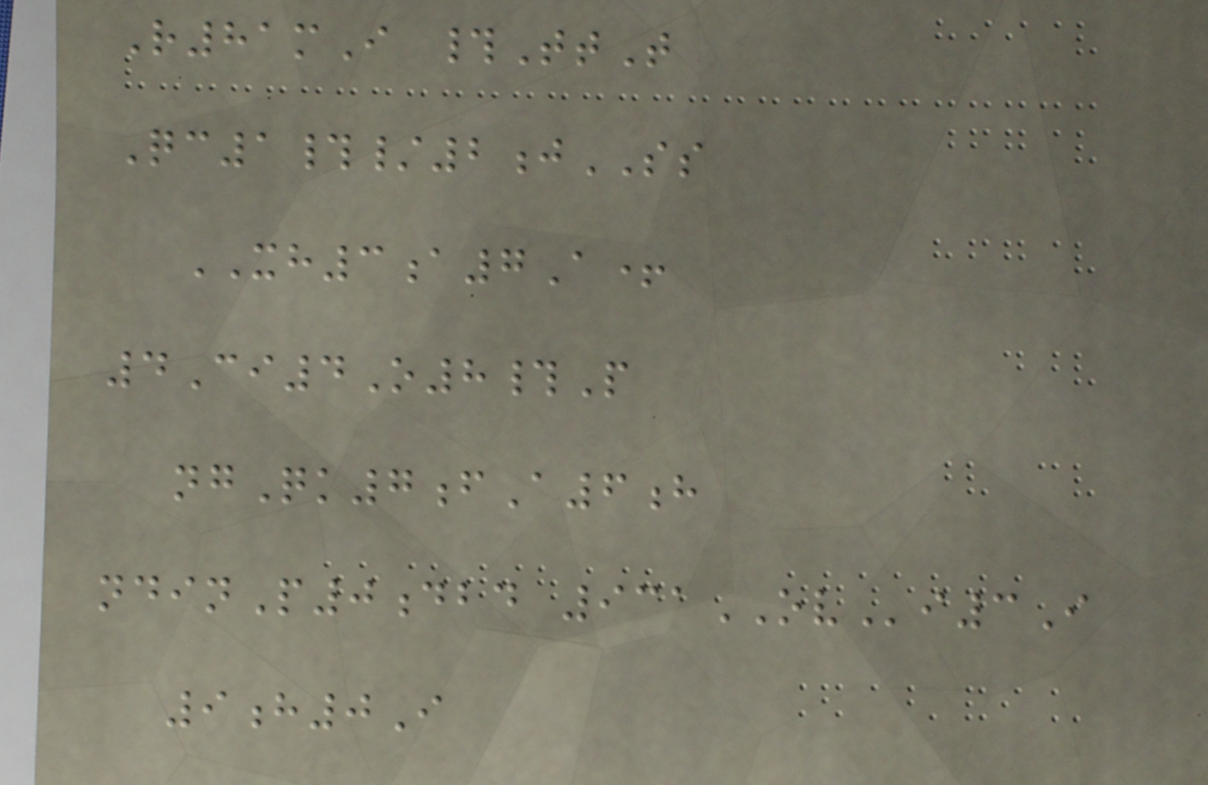R81mI #TtT
Qc1#/2jSS
XH3a7A+
4Ci4O8#P
ngQk7fA6h
ndinP0dbd 931OVi3I
9h0I
